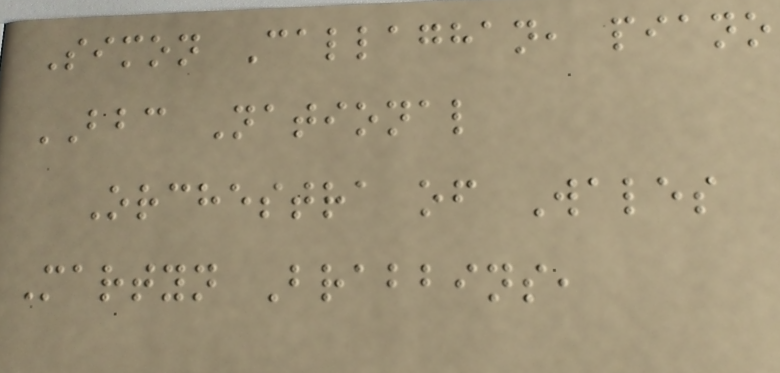Simon Callaghan, piano
BBC National
Orchestra of Wales
Martyn Brabbins,
